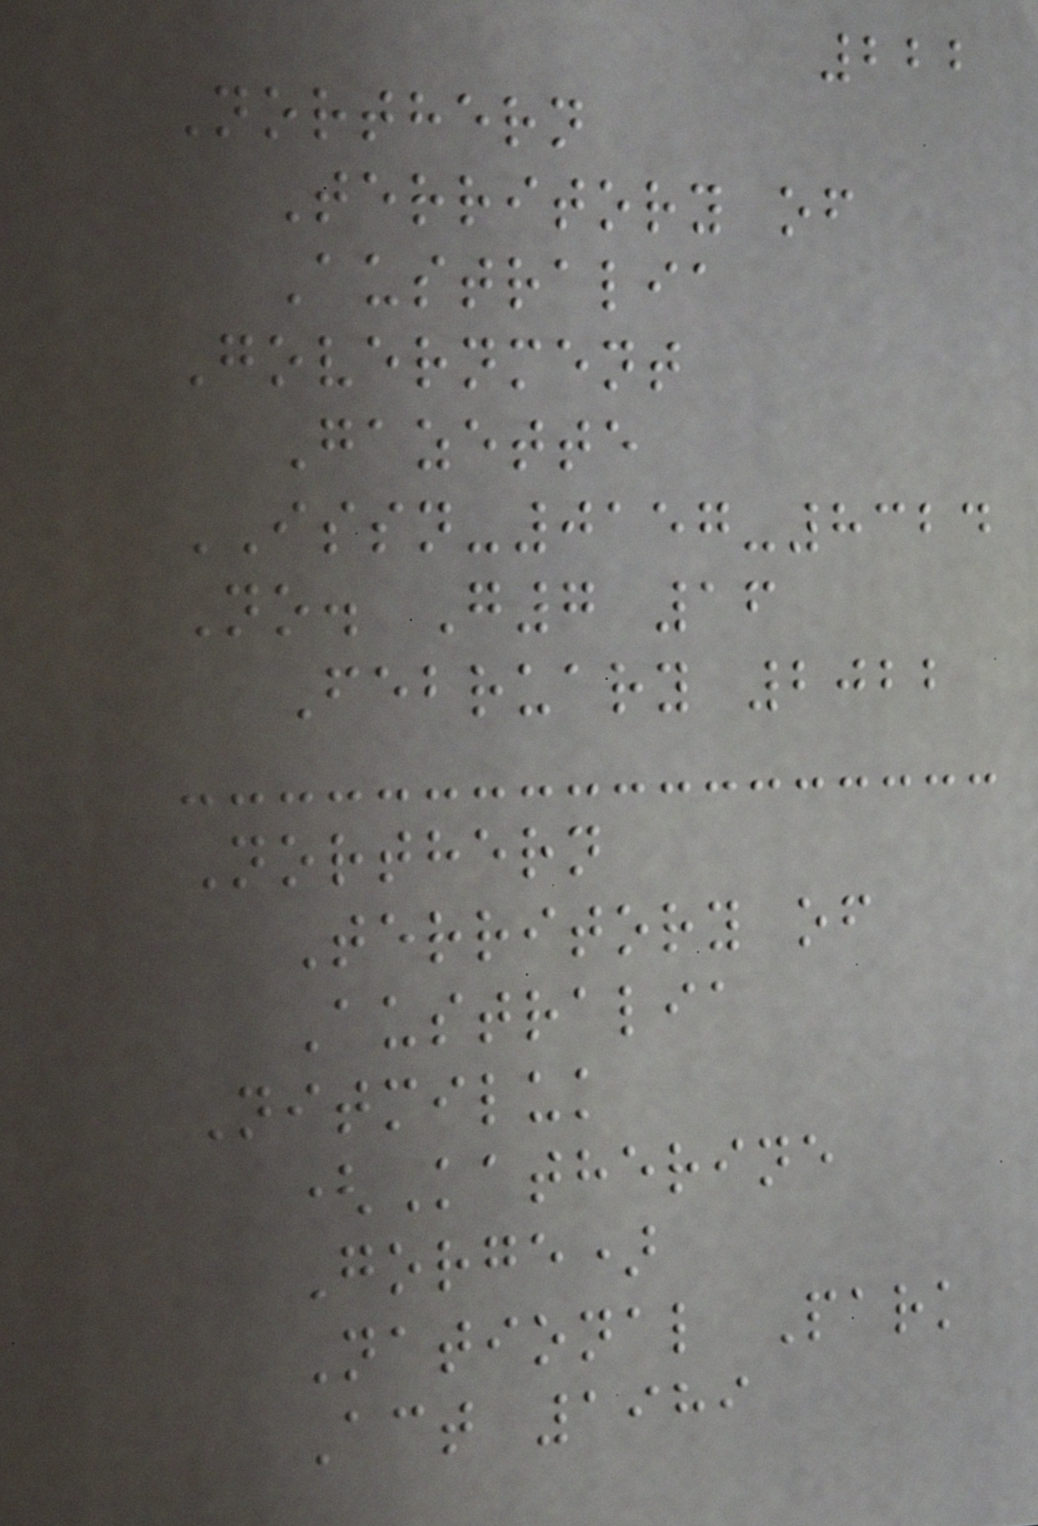222
Northern
Territory of
Australia
Government
Gazette
ISSN-0157-8324
No. G7 16
February 2022
Northern
Territory of
Australia
Nitmiluk
(Katherine
Gorge)
National Park
Act 1989
